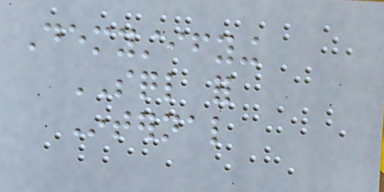Demystifying
SQL for
Internal
